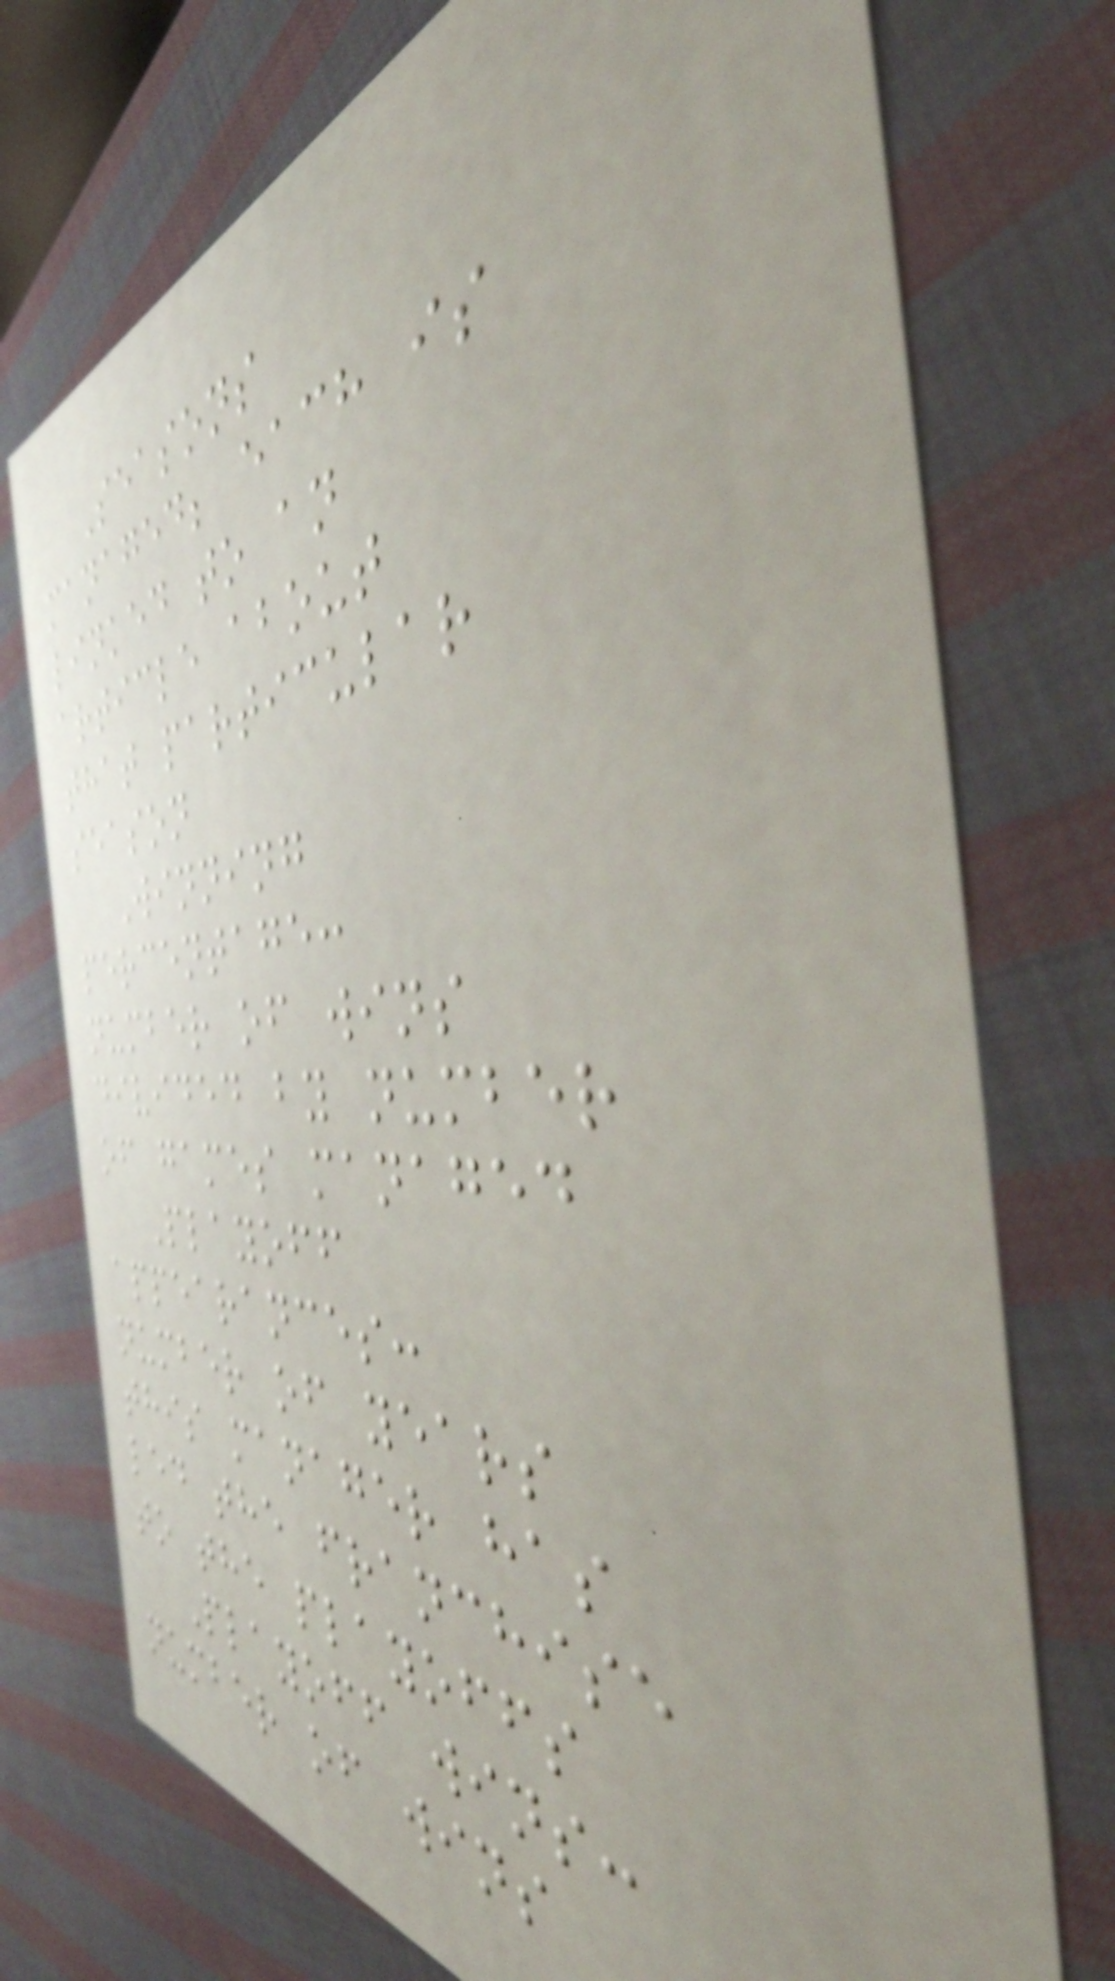Seasons
managed; each is
linked to an
article about
that particular
season
Winning
percentage:
number of wins
divided by number
of games managed
Playoff
appearances:
number of years
this manager has
led the franchise
to the playoffs
Playoff wins:
number of wins
